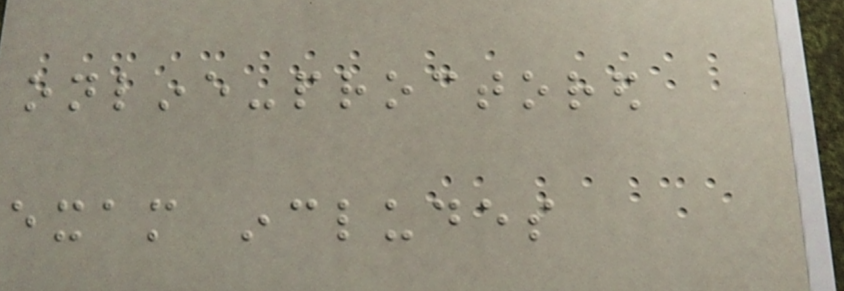online-proctored
exam includes
